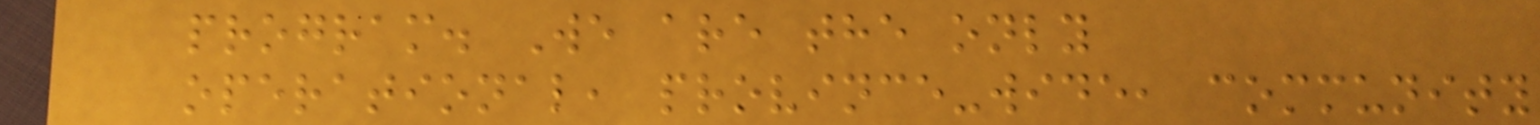program. We are the only
operational, province-wide, community
